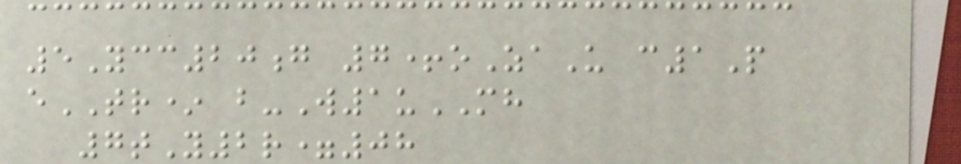5Ycc20g 7+oZaU c1P
eTR* b-W1uMH
7tY2r=08
